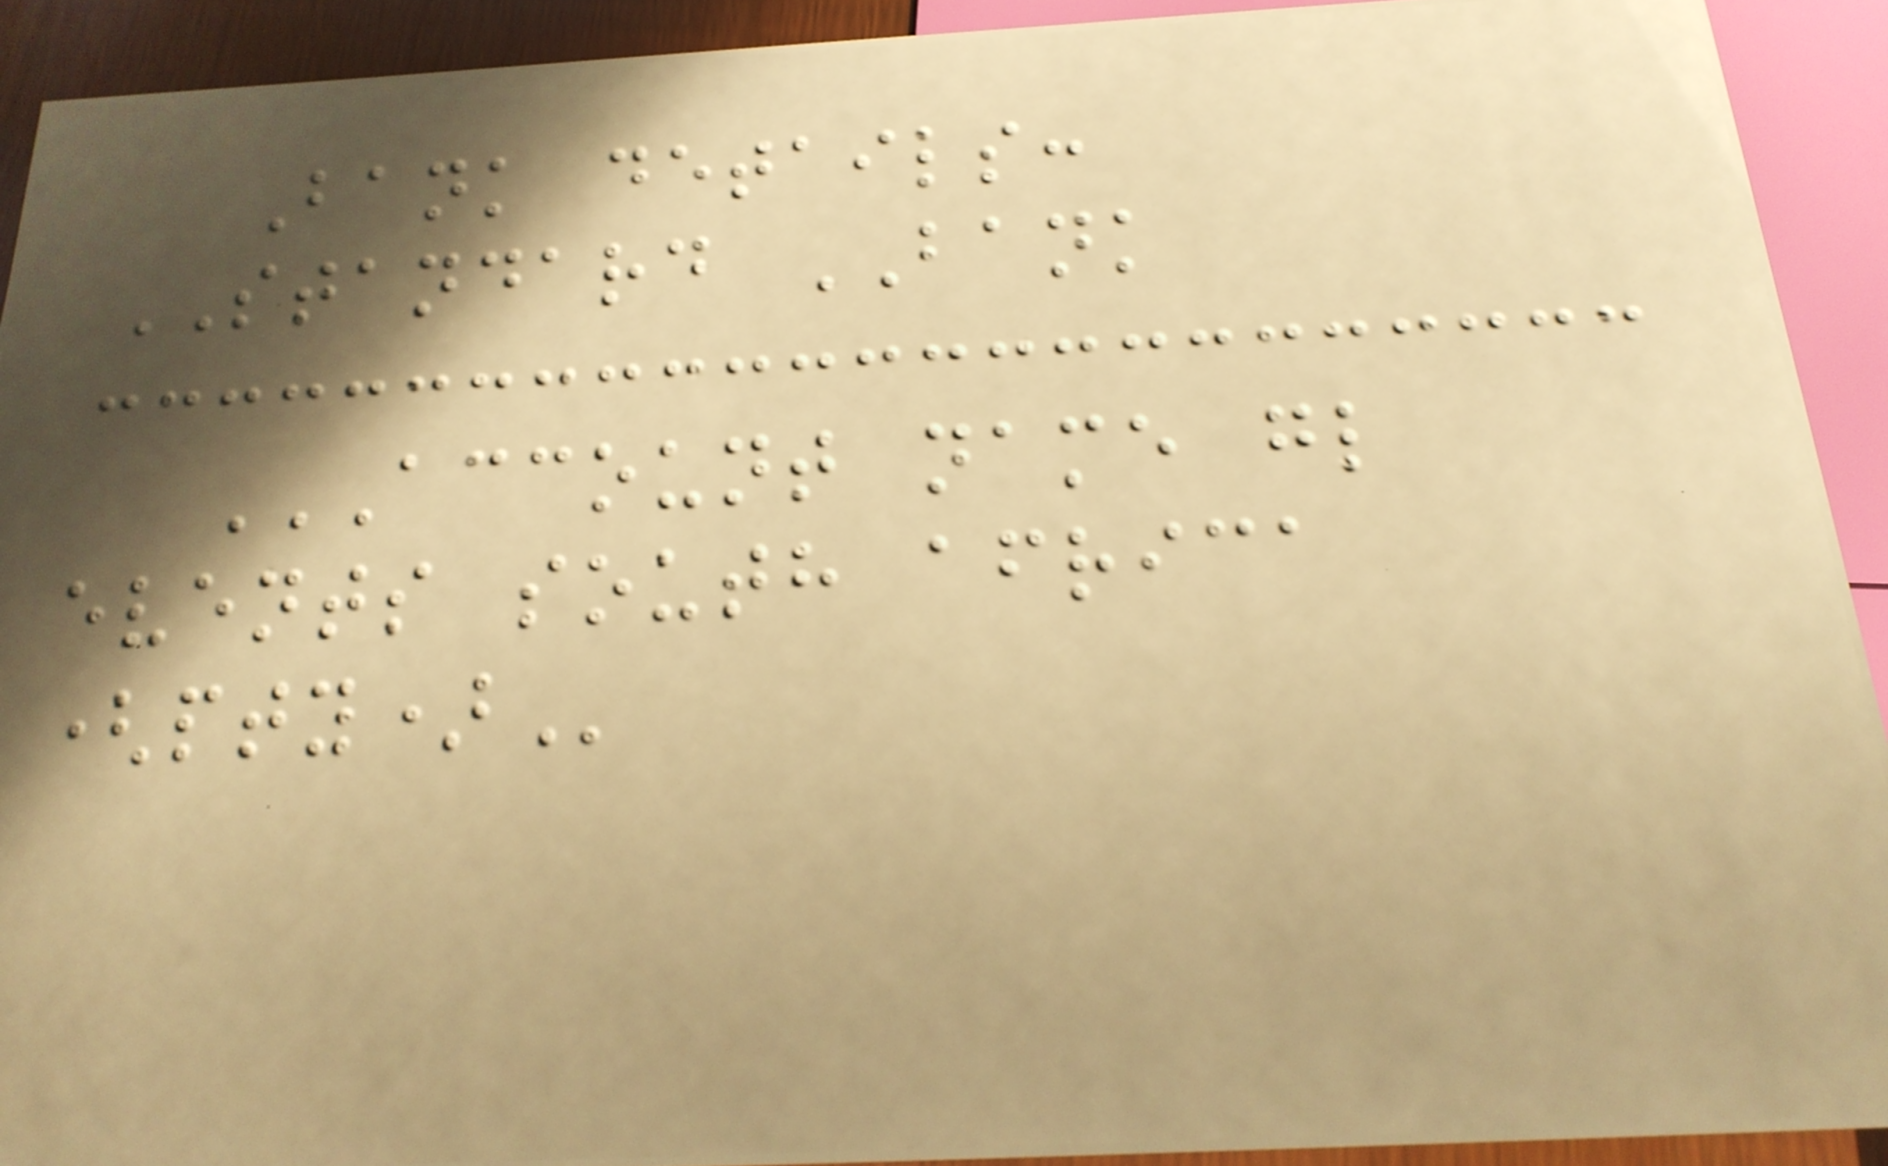Bank details:
STANDARD BANK
ACCOUNT NAME GL
EVENTS SOUTH AFRICA
(PTY)
